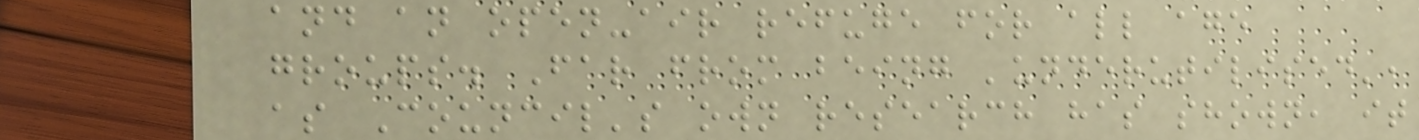and an open-air refuge for all age
groups. Far from being 'underutilised',
as Council's own research has shown, it
